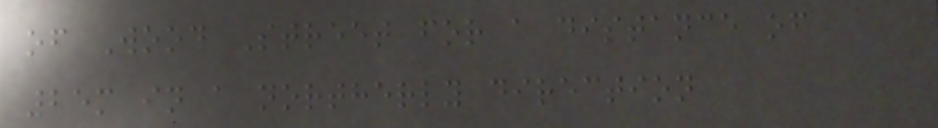of Wood Street for a distance of
25m in a northerly direction
